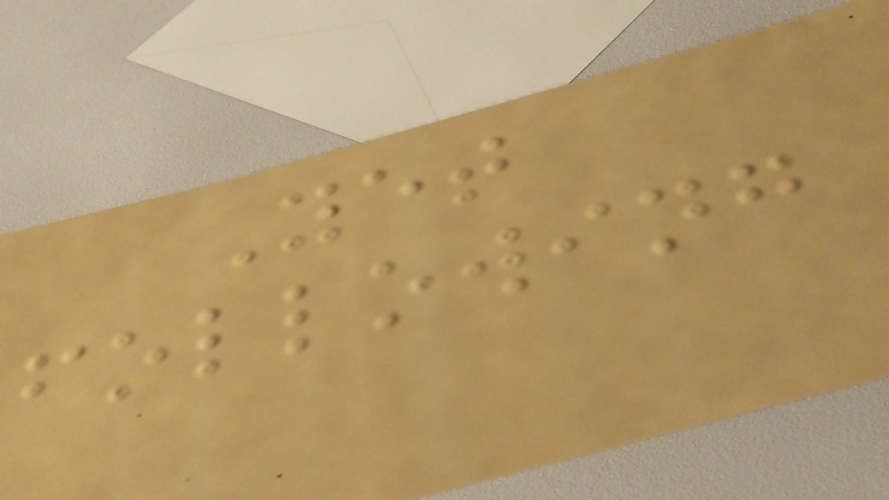Yet
following
